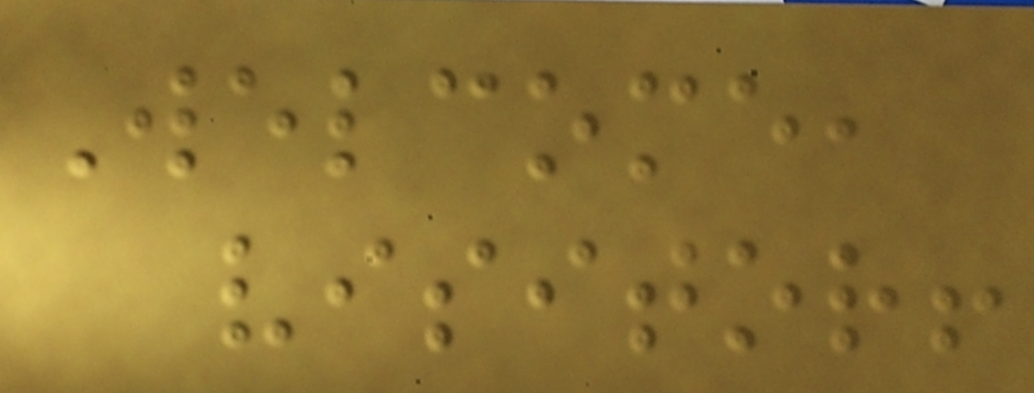Welcome,
visitor!
